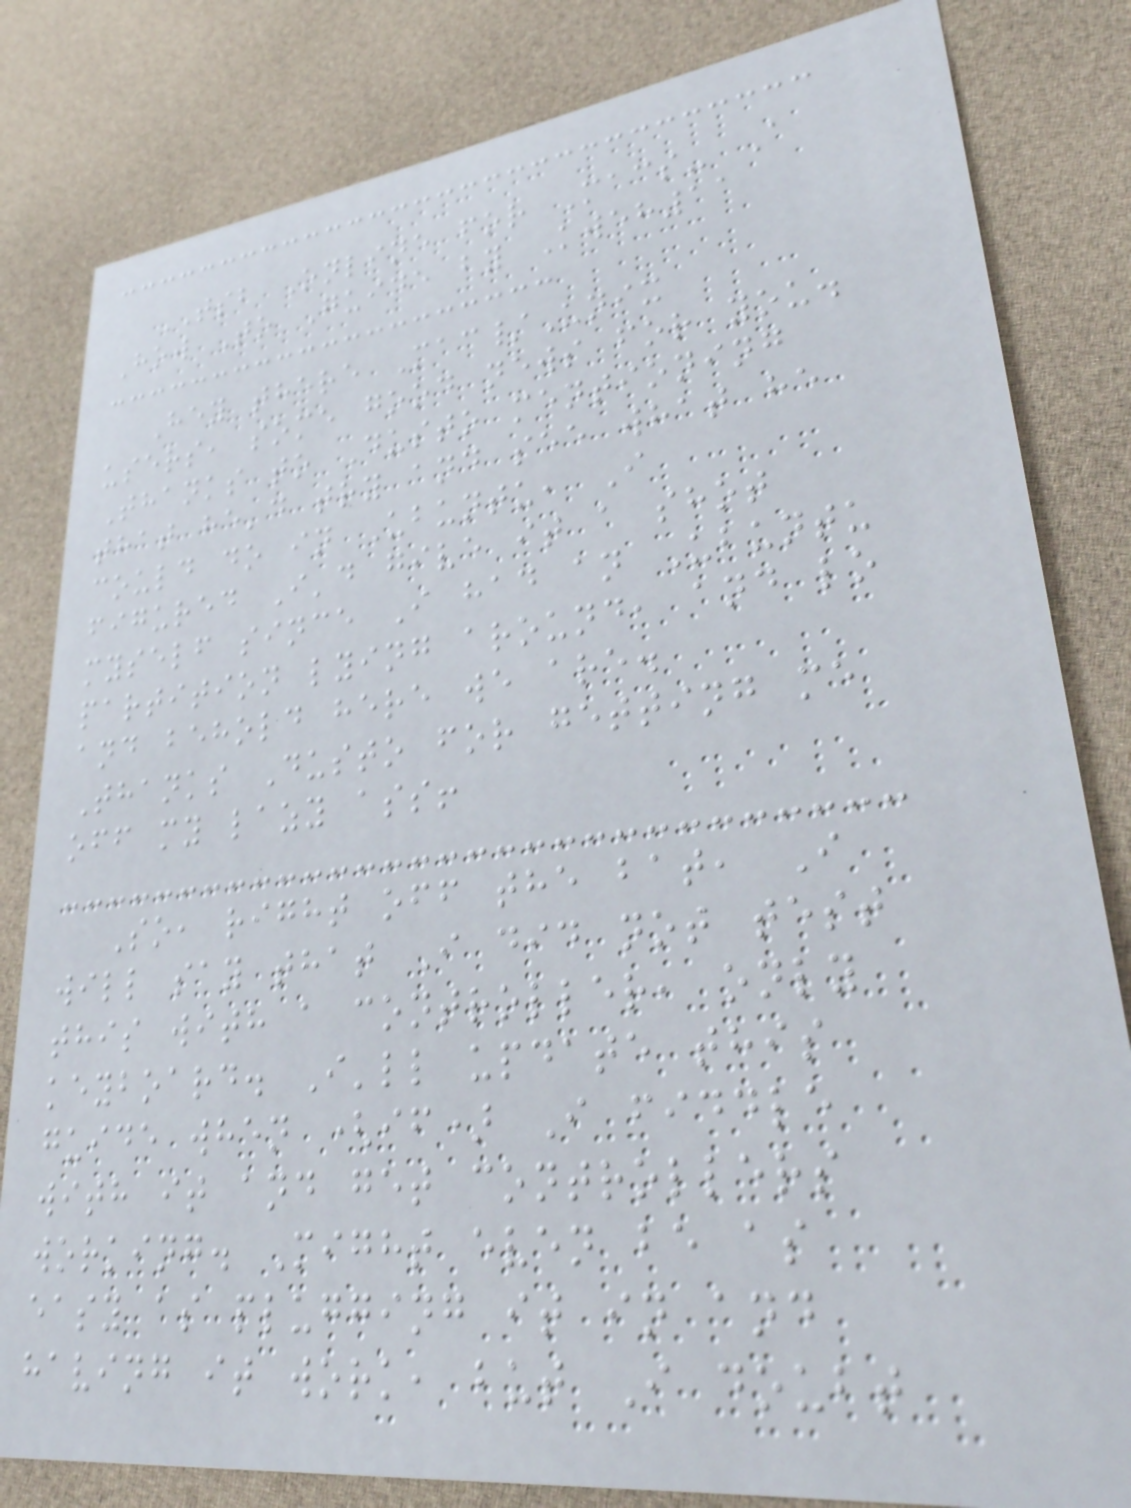TSB Online for Macs- A
How To Guide by Kweh11
Hey there Mac/Unix
users, some good news for you.
Thanks to Dusto mentioning
that he'd try and see what he
could do in Ubuntu, I
figured I'd give it a shot
myself since I had an Ubuntu
partition lying around, and lo
and behold here we are.
Thanks Dusto for getting me
off my lazy ass!
So, right off the bat, I
will say that I did not test
this with a controller, only
keyboard. I'll update this
guide when (if) I fiddle
with it and get controllers
working. Might even be as
easy as plugging it in and
having it work, but I doubt
